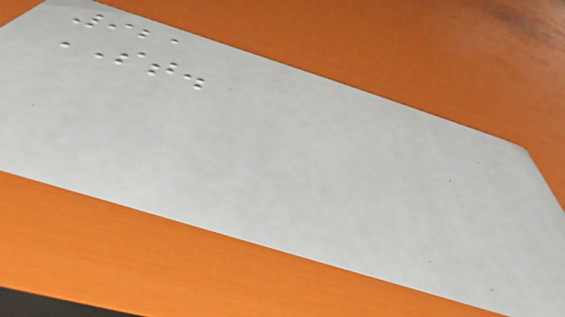921
ST.
